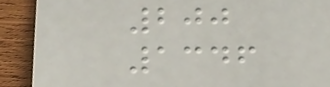200
1346
